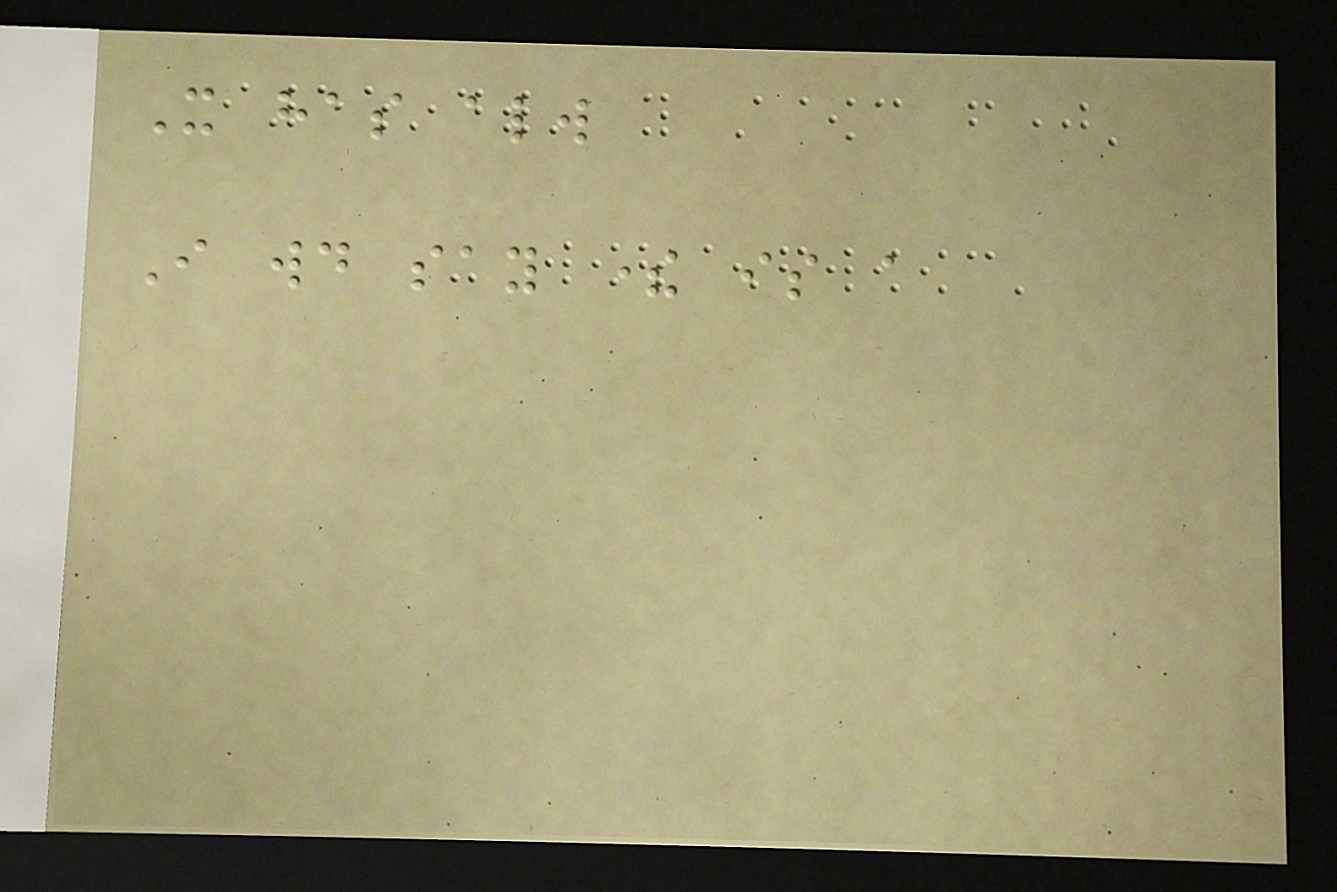It has always
I would say there is a
